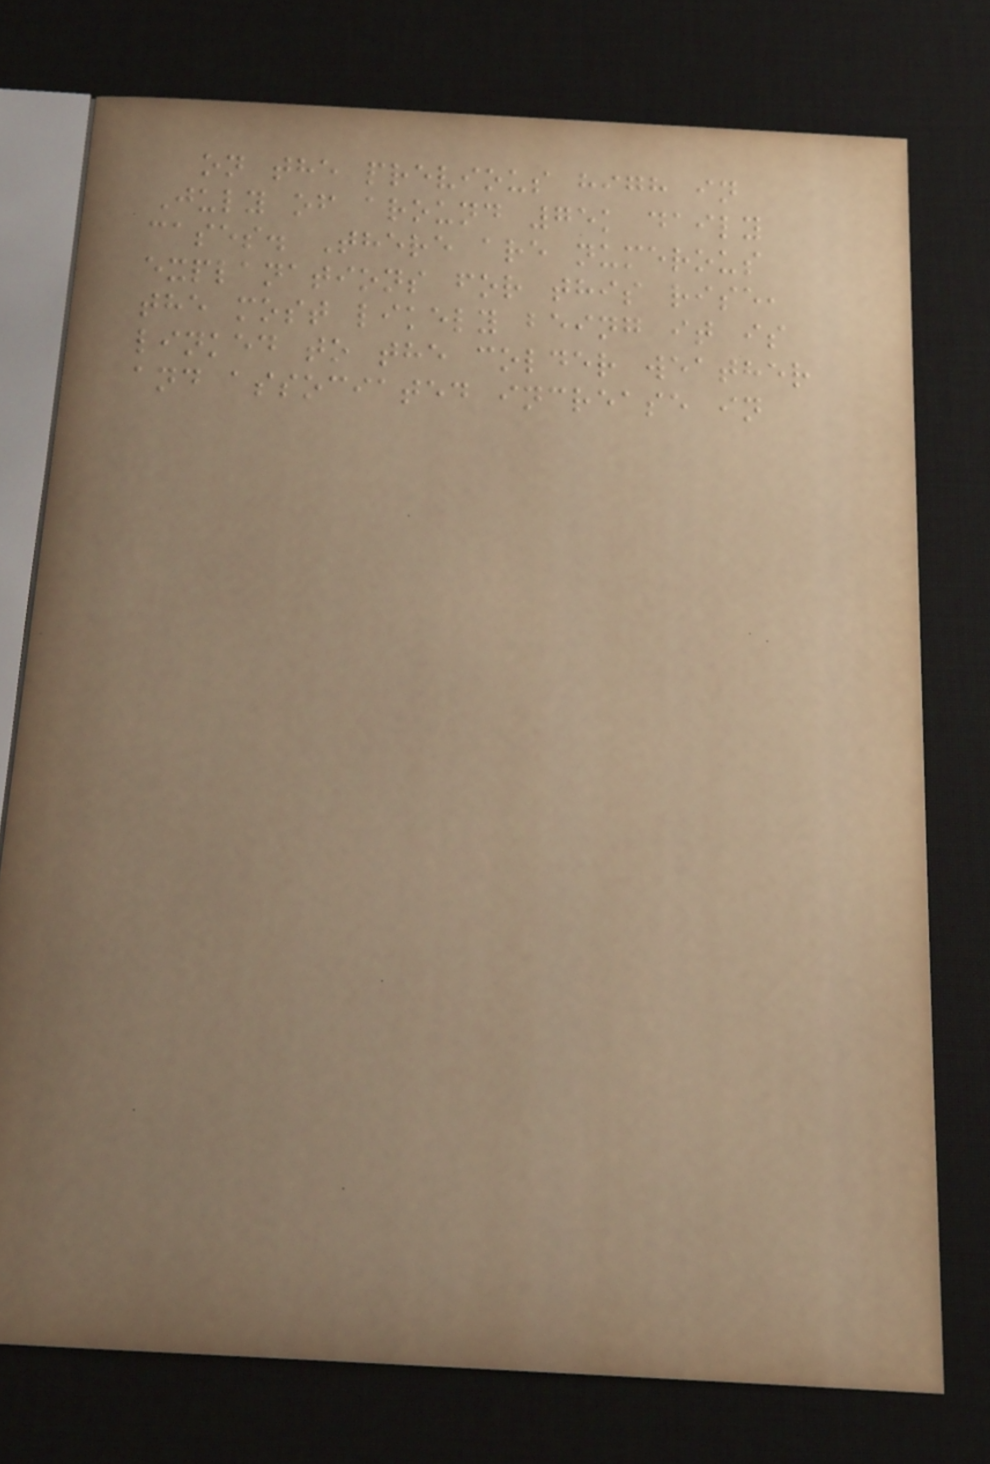on the previous high in
July of around 75k daily
cases. There are numerous
explanations for this rise,
the most likely being it is
linked to the colder weather
and associated increase in
